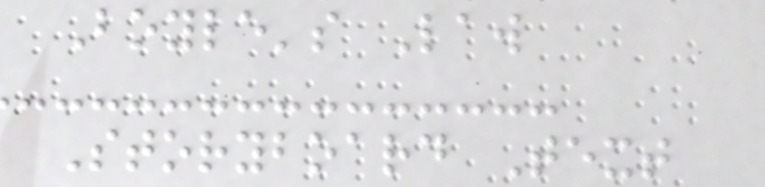Boyle's Law
Storyboard Text
